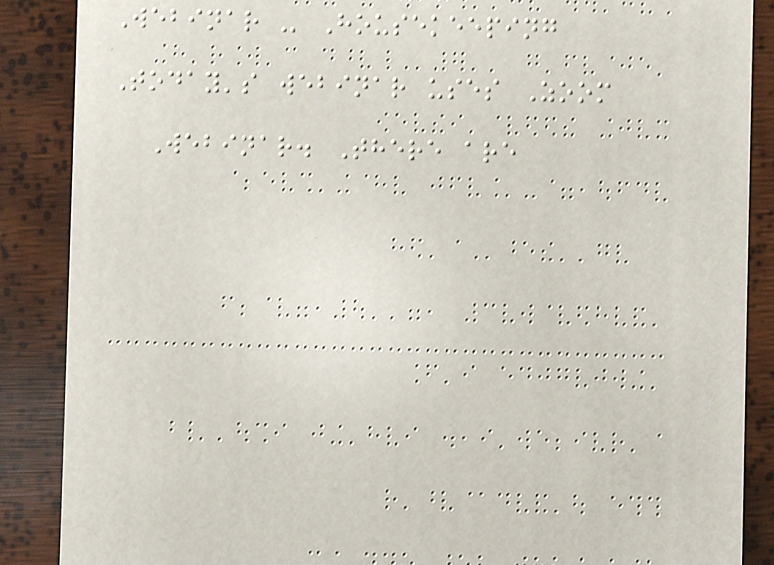Webinar - Housekeeping
Today's webinar uses Zoom
Webinar. There are
